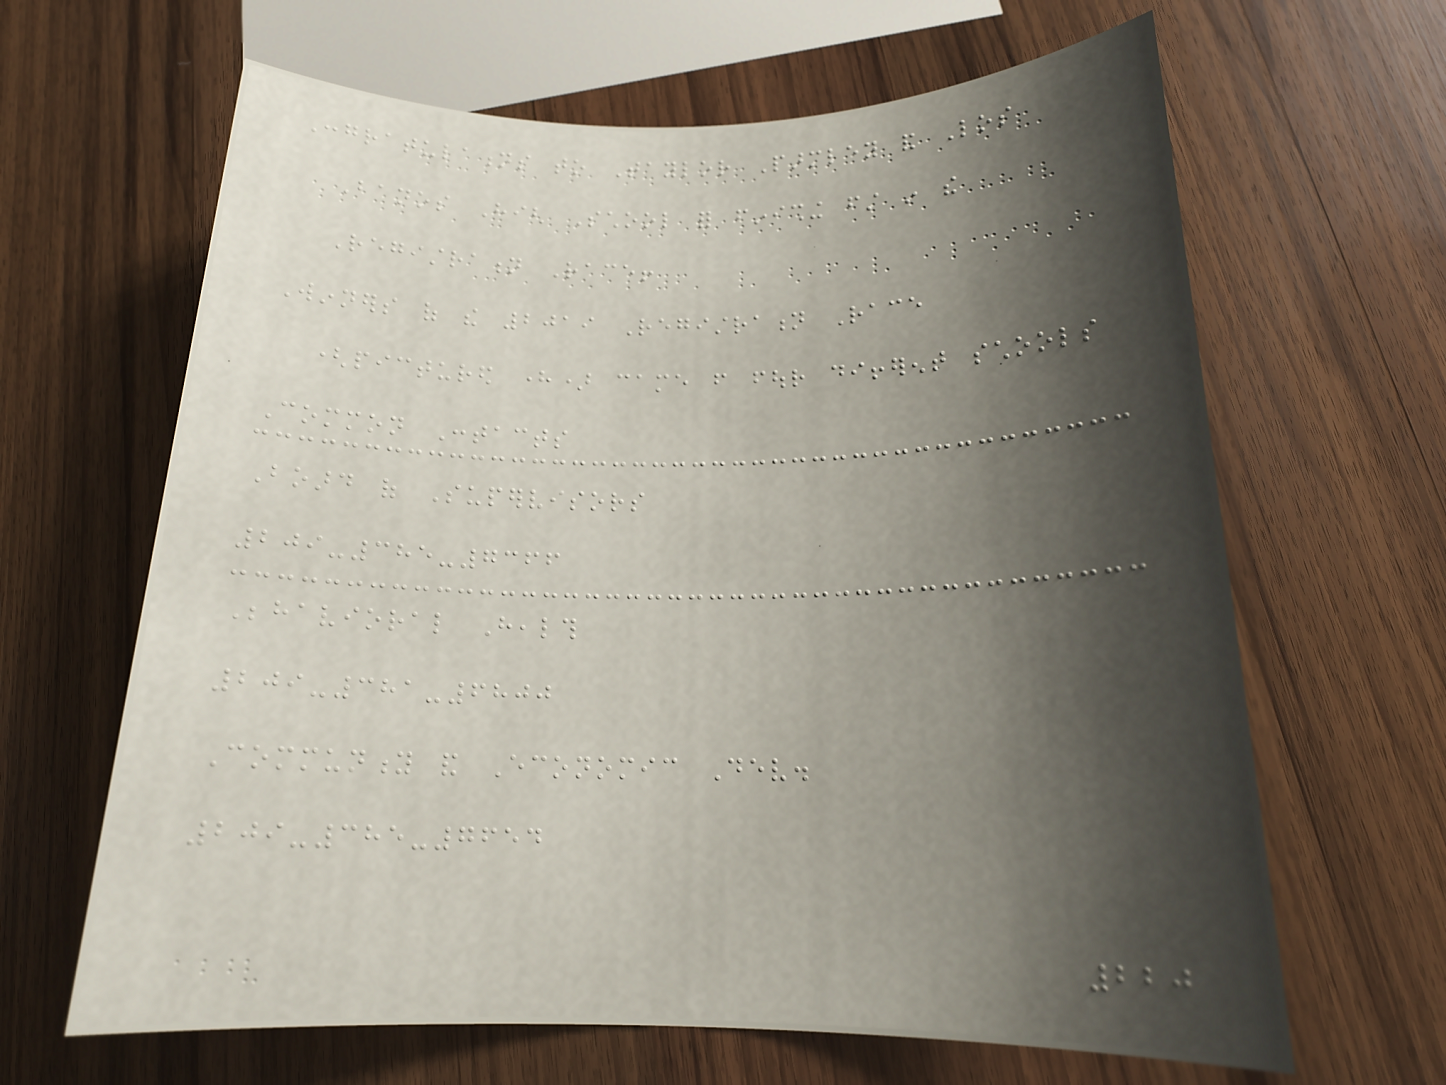Congratulations to Taylor Parmley and Los
Banos High School for finishing first in the
Registration Race!
Winners of the 2019 Registration Race
(pictured here) came from four different schools
Common Contacts
Board of Supervisors
209-385-7366
Behavioral Health
209-381-6800
Community and Economic Dev.
209-385-7654
220
